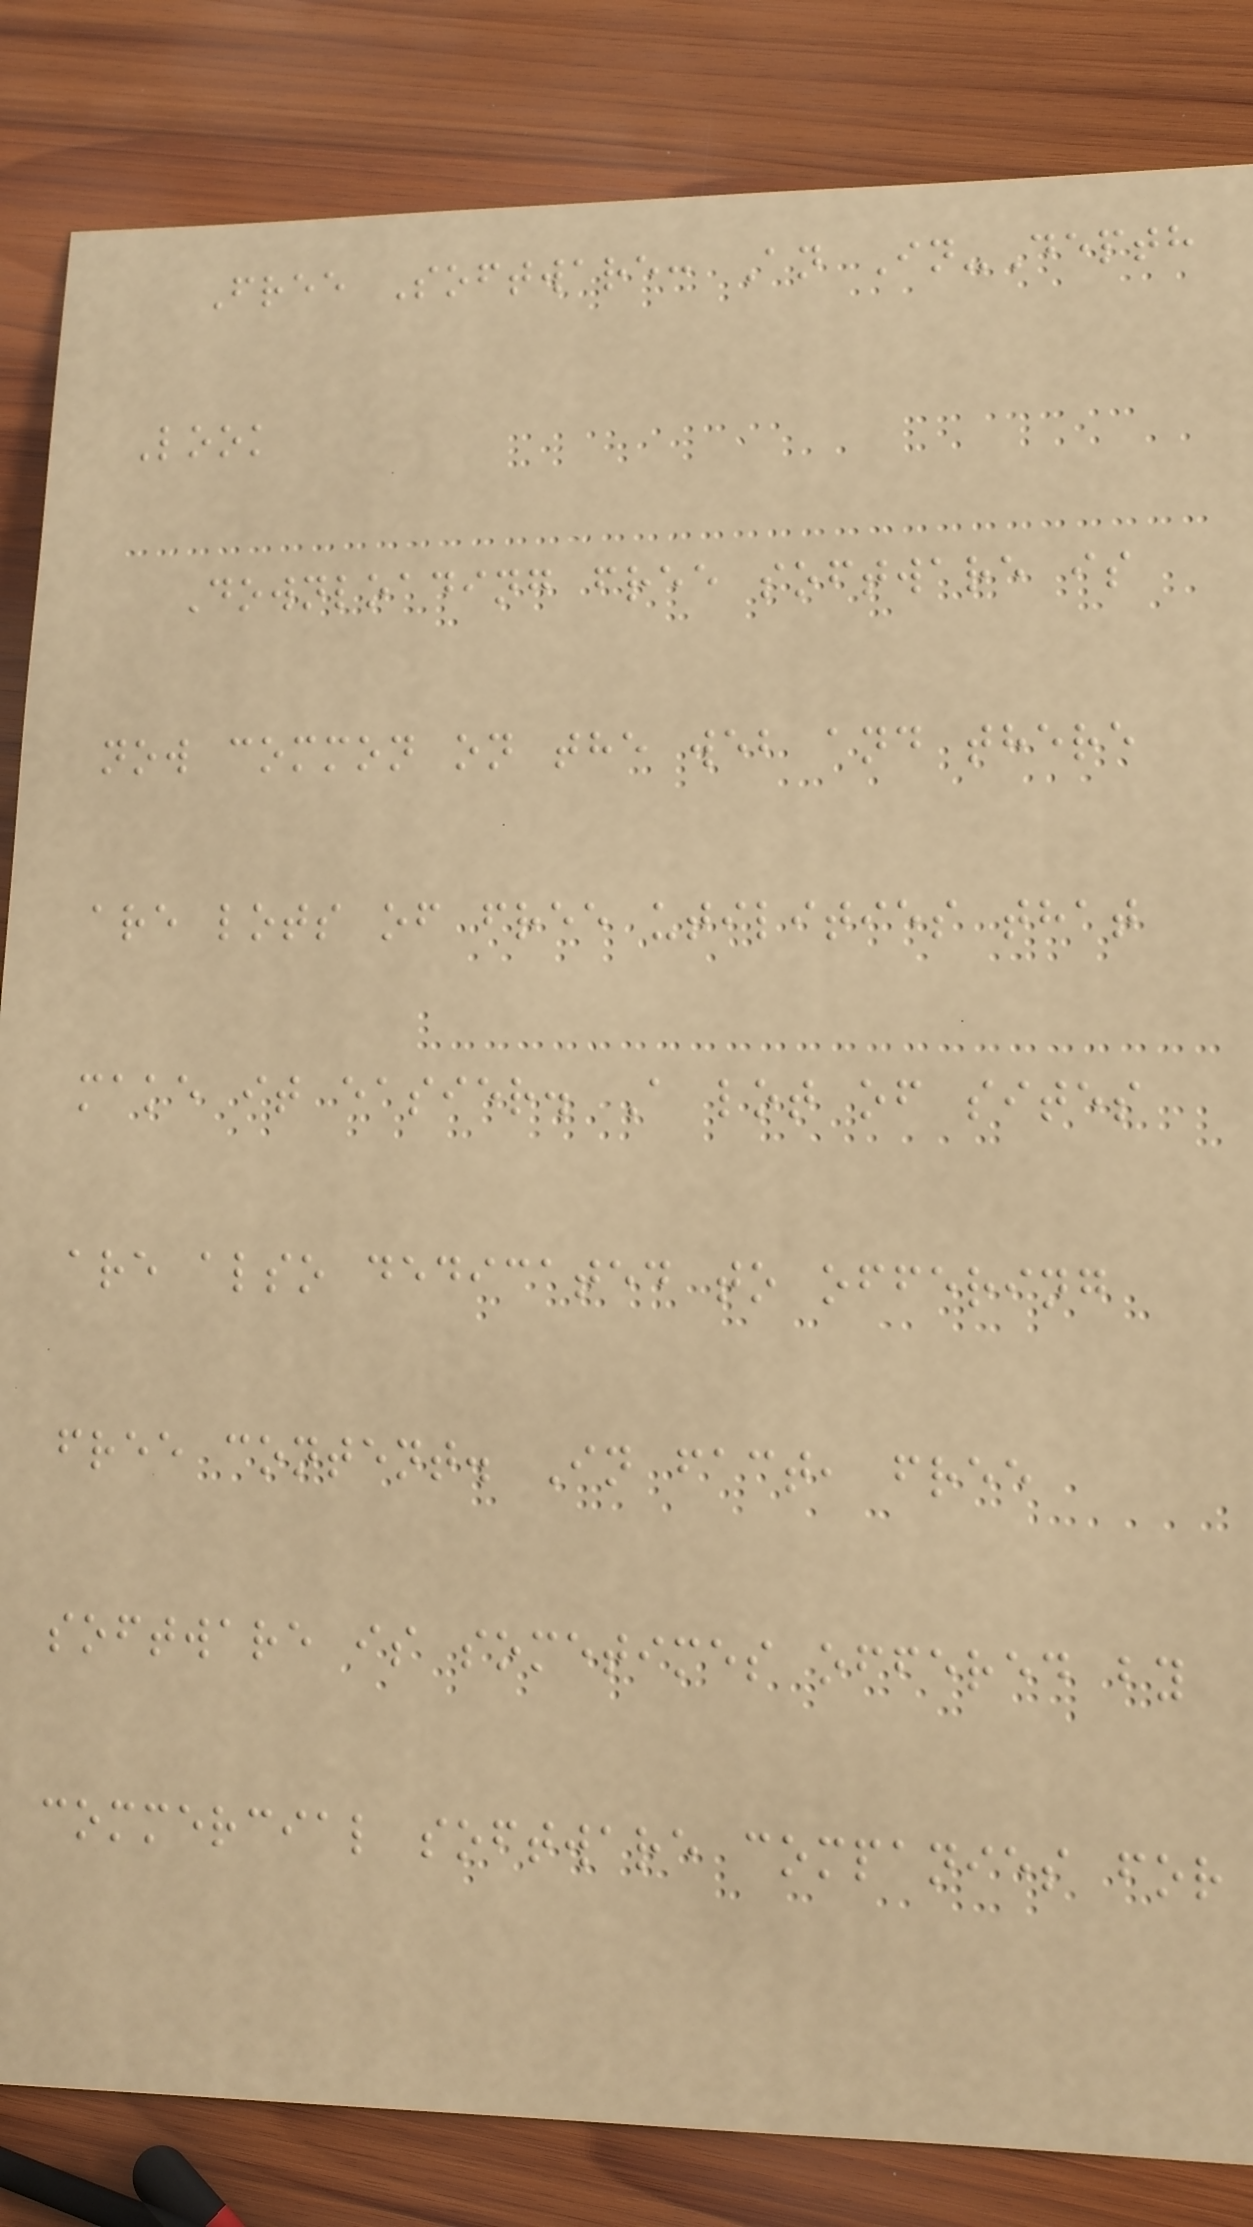Free Software: An In-Depth
Look
Downloading free software is
now common on the web and there
are lots of free utilities that
make it easier. A lot of sites
are also dedicated to offering
free content. In fact, free
software is sometimes offered by
commercial software companies for
